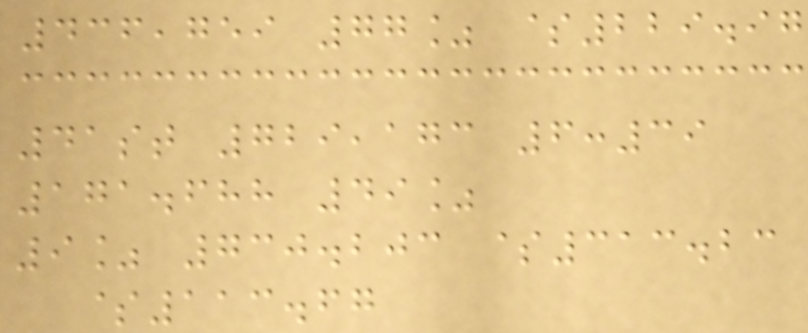436,759 77% $229.97
41st 729,173 6:39
171.688 49%
9% 730.203 $313.23
$113.67
